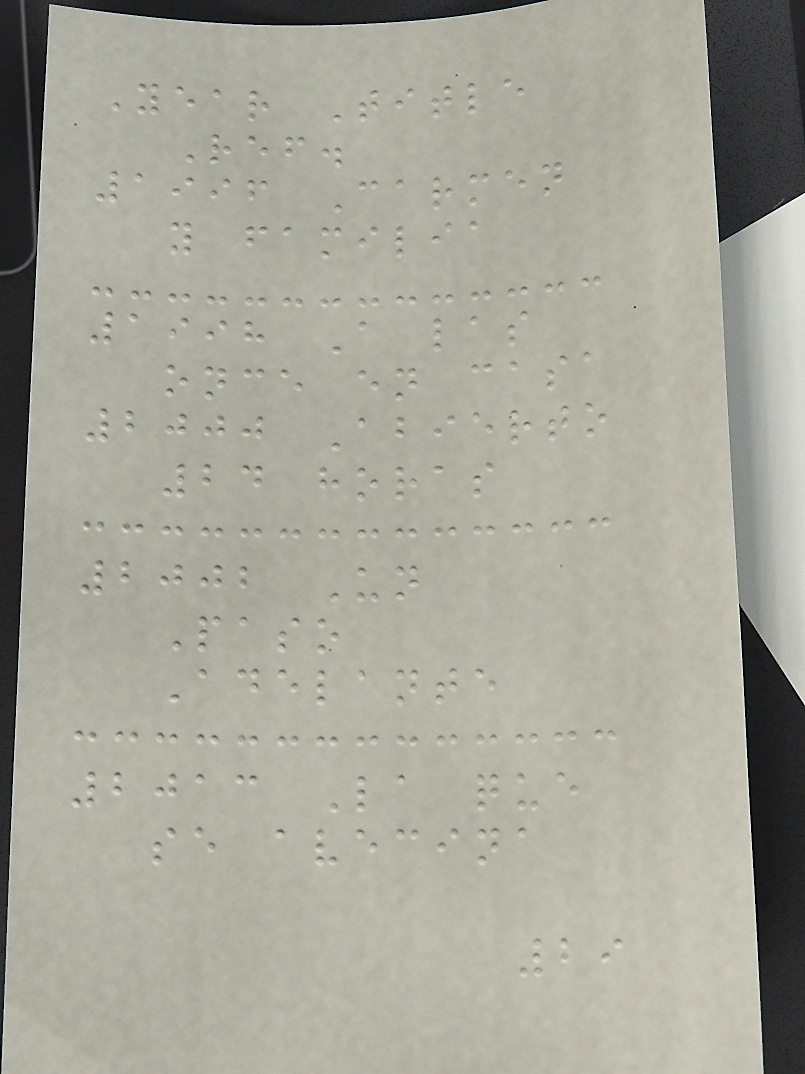Year Title
Ref.
1996 Carmen
y familia
1998 A las
once en casa
2000 Abierto
24 horas
2002 Un
Paso
Adelante
2013 La que
se avecina
29
